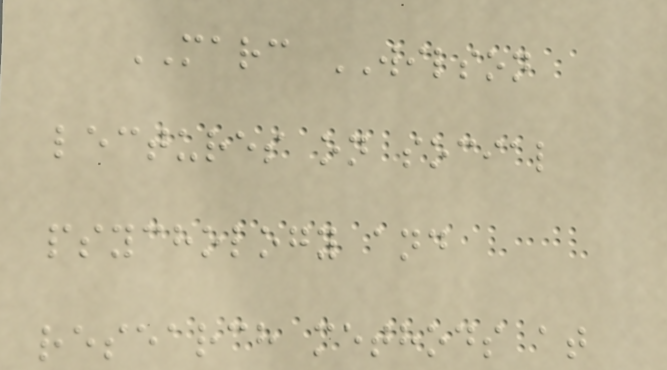MARC WILSON
lectures on social
psychology and
research methods at
